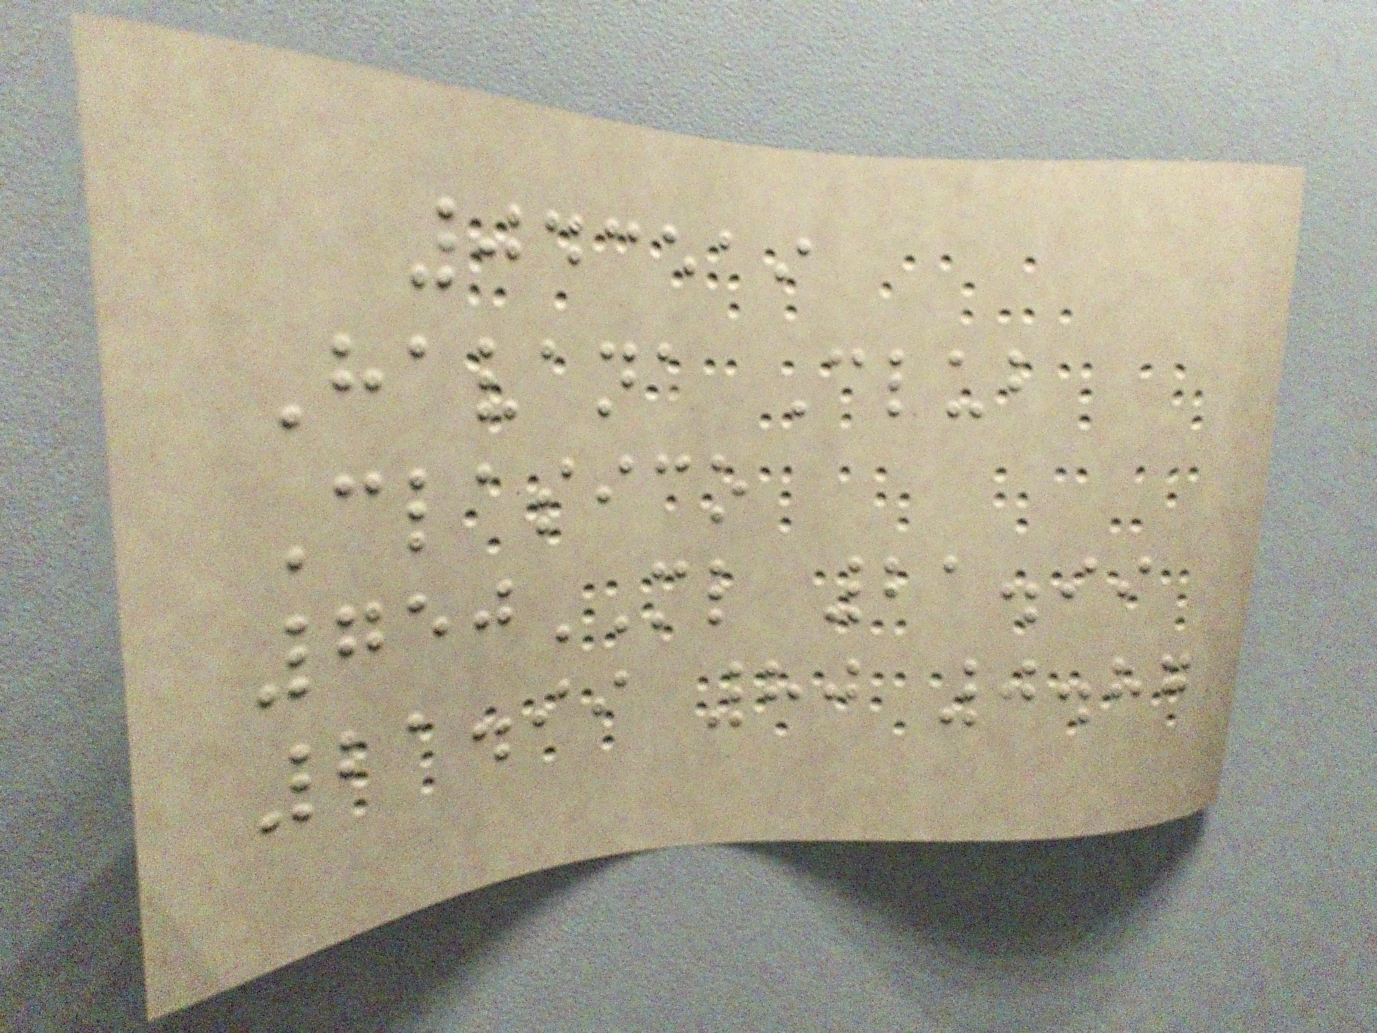043519
Havana Club
Clasico
750ML 21.99
21.99 80 0.87
